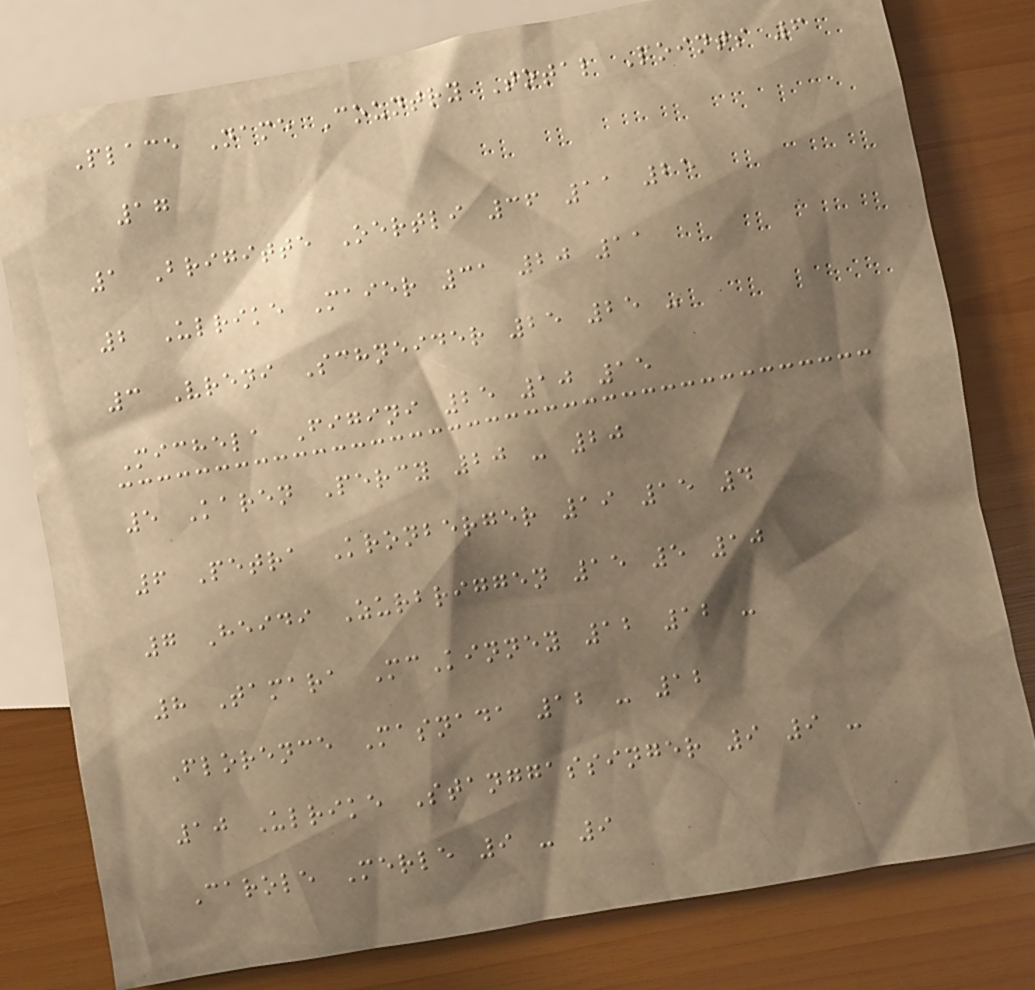Place Name Country Total Points 6
17
1 Brigitte Oertli 36 11 25
2 Ulrike Maier 31 20 11
3 Vreni Schneider 25 25 -
Michela Figini 25 10 15
5 Karen Percy 20 - 20
6 Petra Kronberger 19 15 4
7 Heidi Zurbriggen 15 5 10
8 Tamara McKinney 12 12 -
Florence Masnada 12 - 12
10 Ulrike Stanggassinger 9 9 -
Carole Merle 9 - 9
